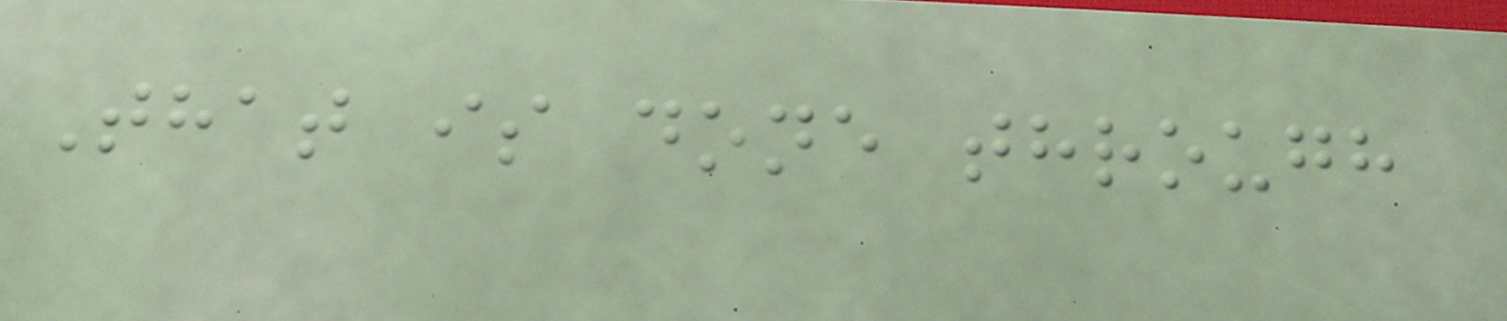That is done through
